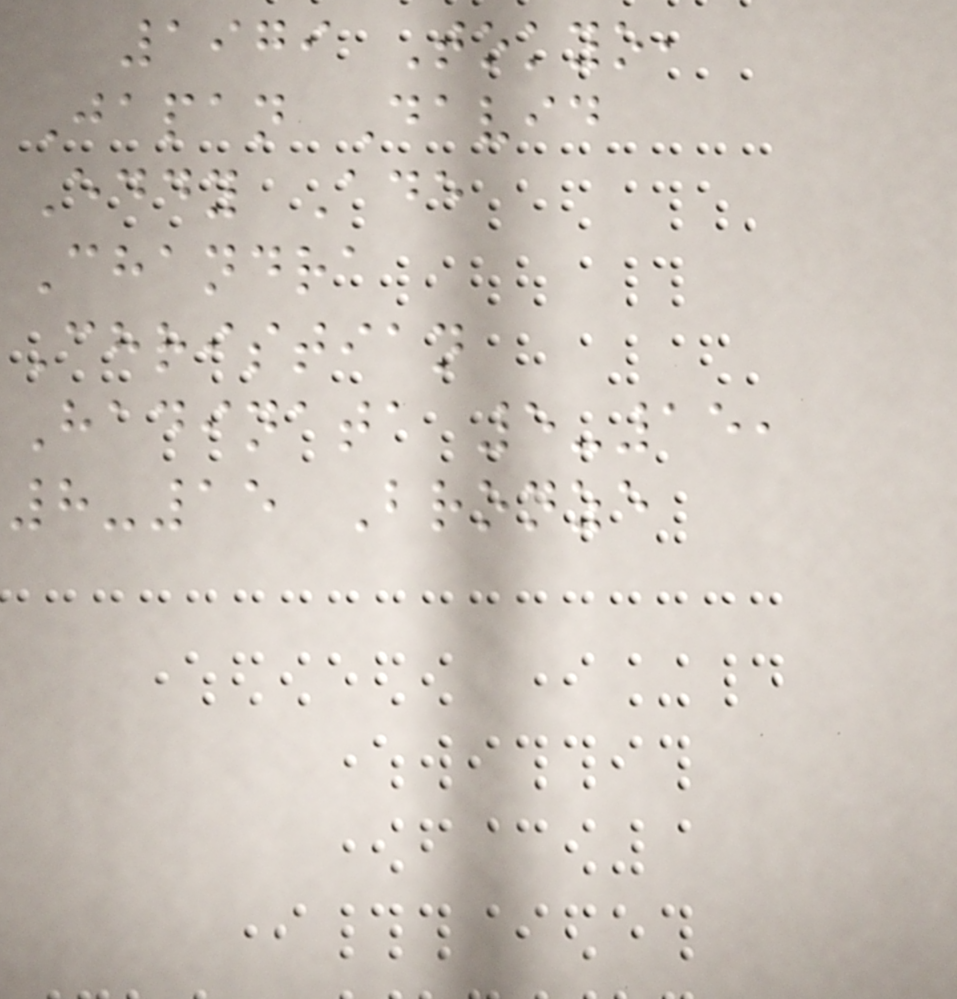1979 Tokyo,
Japan David
Eddy Ade
Chandra
Christian
Hadinata 5-15,
8-15 Bronze
